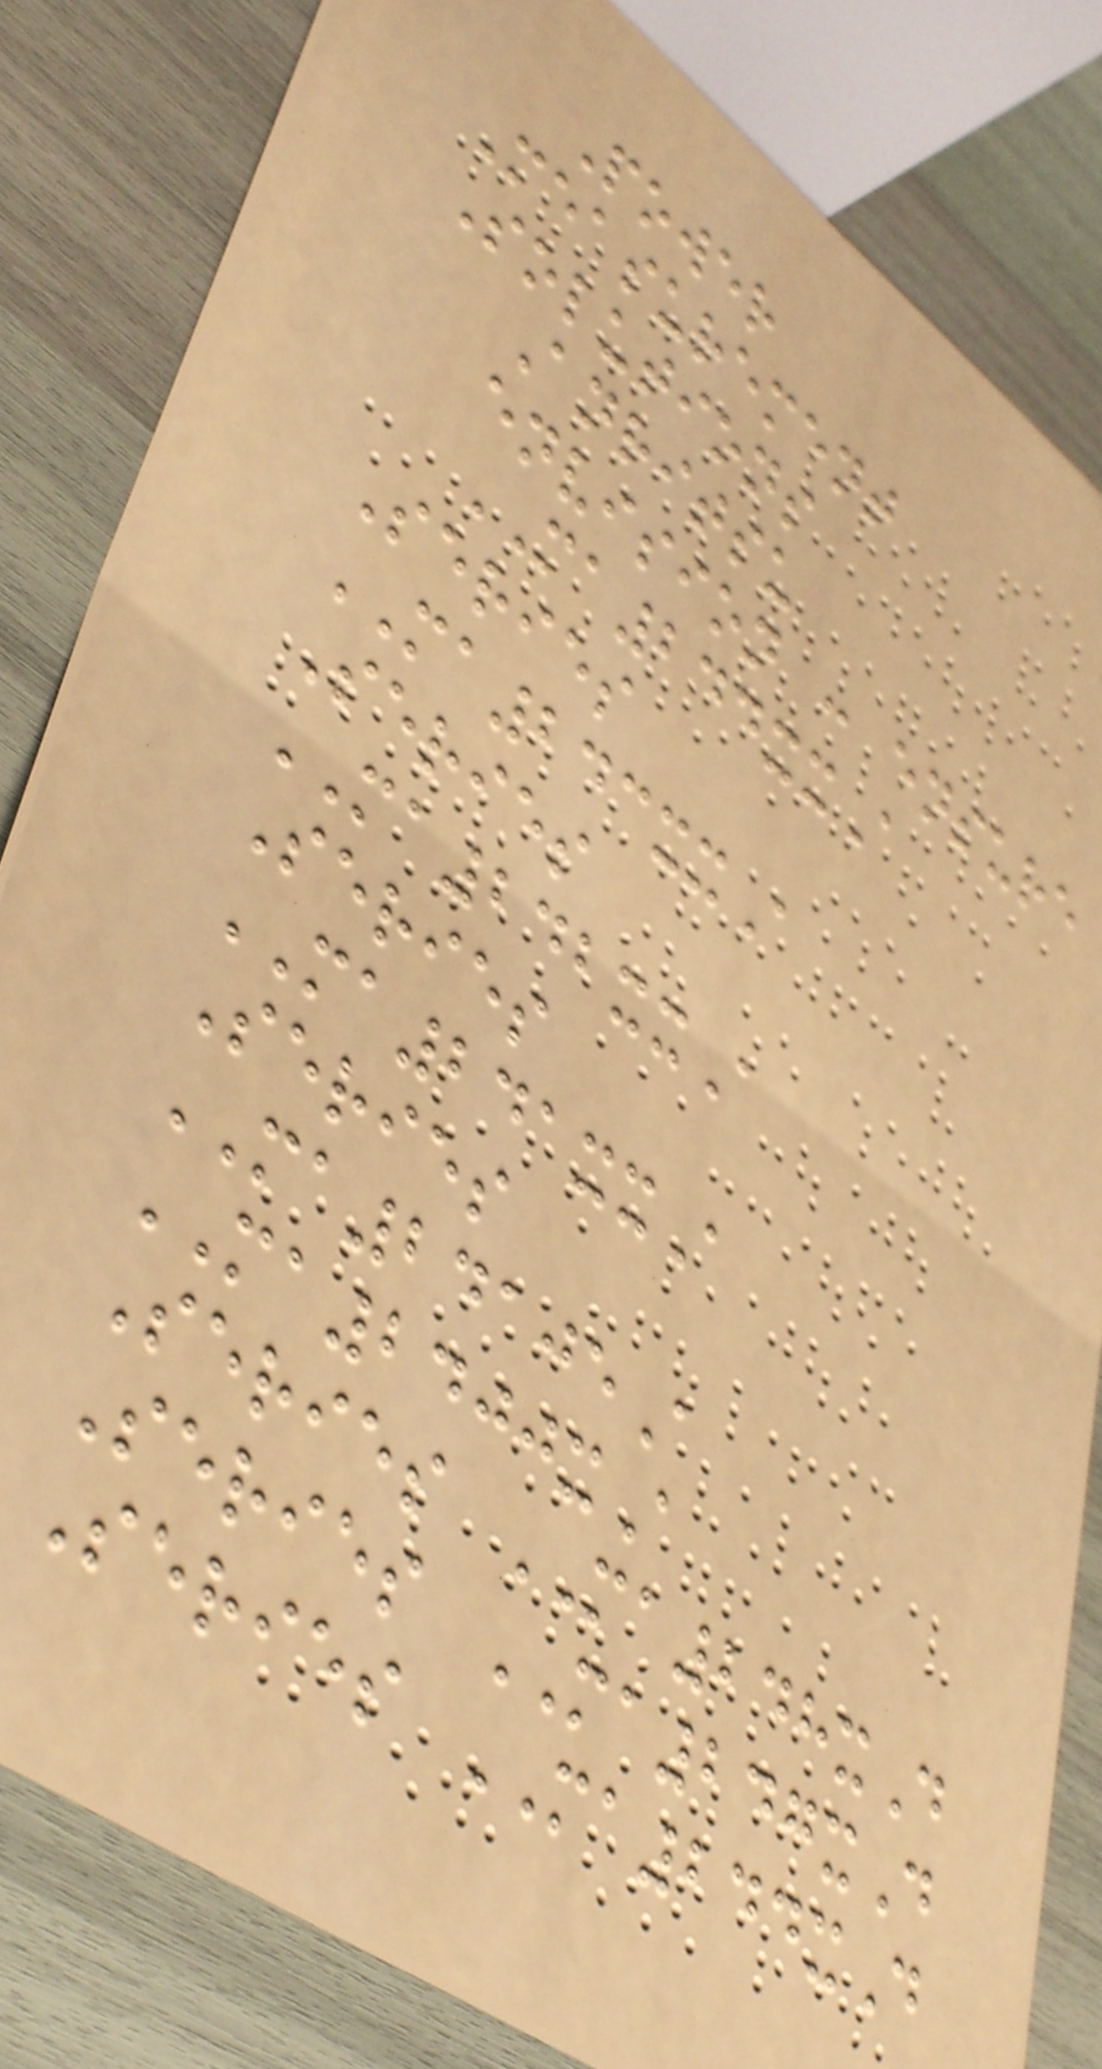Power
Measurement
Solutions
Anritsu
envision : ensure
MA244xxA
Series
MA243xxA
Series
MA242xxA
Series
MA241xxA
Series
MA24105A
MA2400xA
Series MA248xD
Series MA247xD
Series MA244xD
